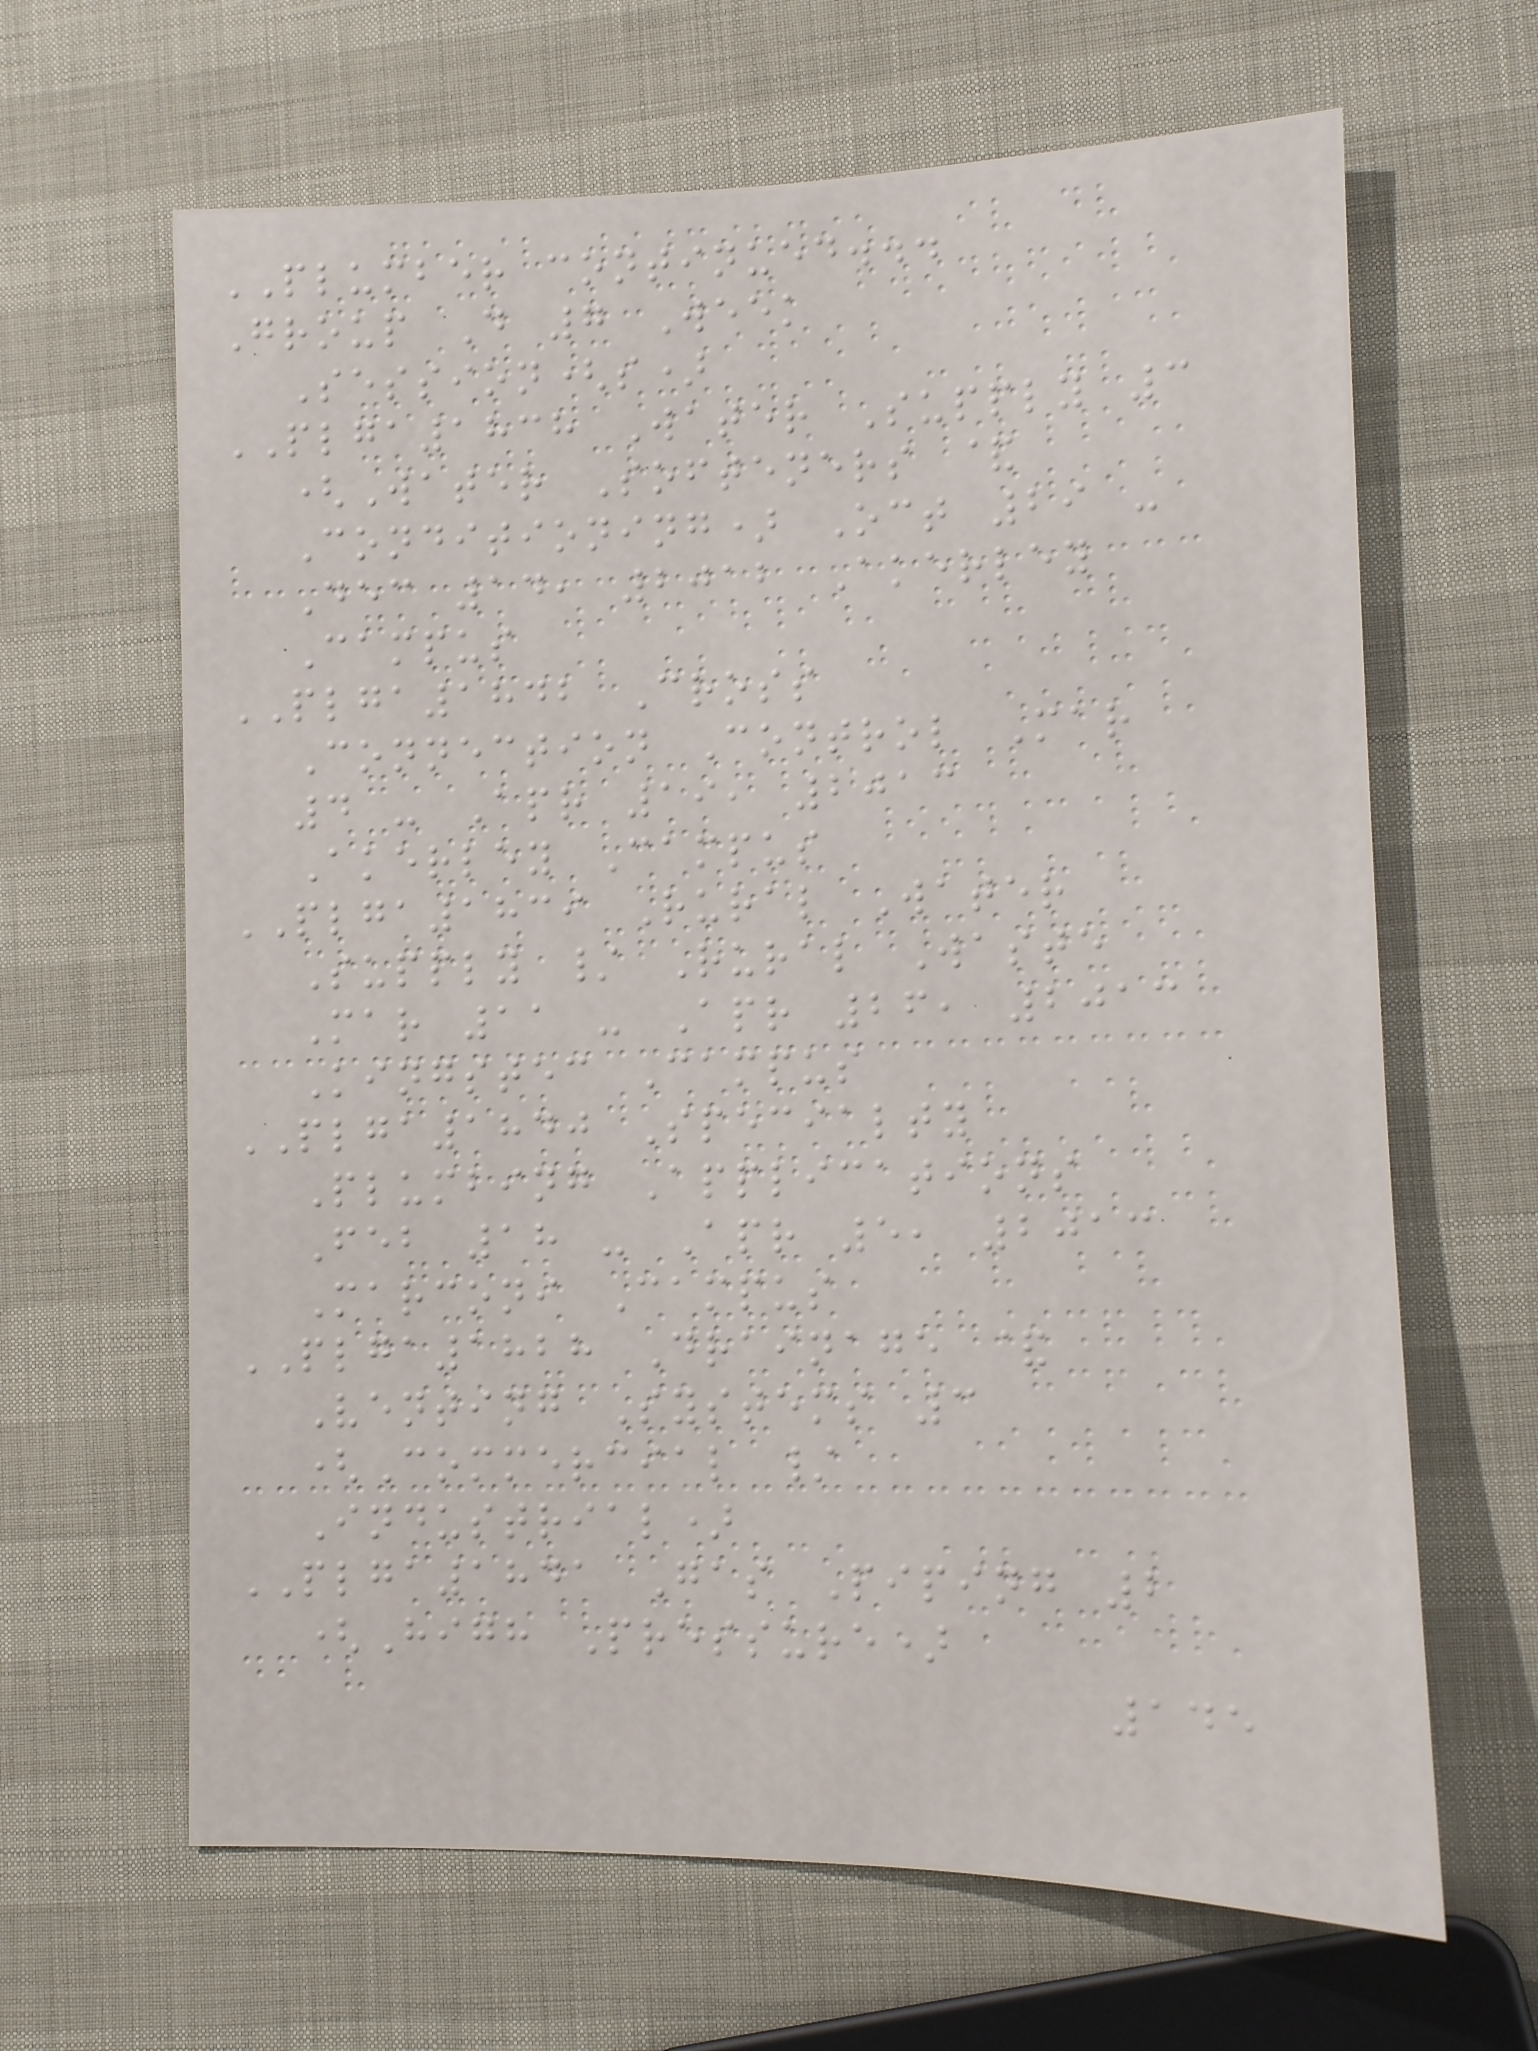PLUMBER continued...
Group D 7 Week
Session(s)
PLGA1838 Water Supply 3
(Water Softeners &
Conditioning) Oct 29 -
Dec 14, 2012 Akerley
Campus
PLGA1842 Cross
Connection Control Mar
4 - Apr 19, 2013
Akerley Campus
PLGA1839 Rural Water
Supply / Rural Waste
Mar 11 - Apr 26, 2013
Kingstec Campus
PLGA1840 Specialty
Plumbing Applications
Feb 18 - Apr 5, 2013
Marconi Campus
PLGA1828 Drainage &
Venting Systems 3
(Commercial /
Industrial)
PLGA1841 Gas Piping 2
(High Pressure)
145
